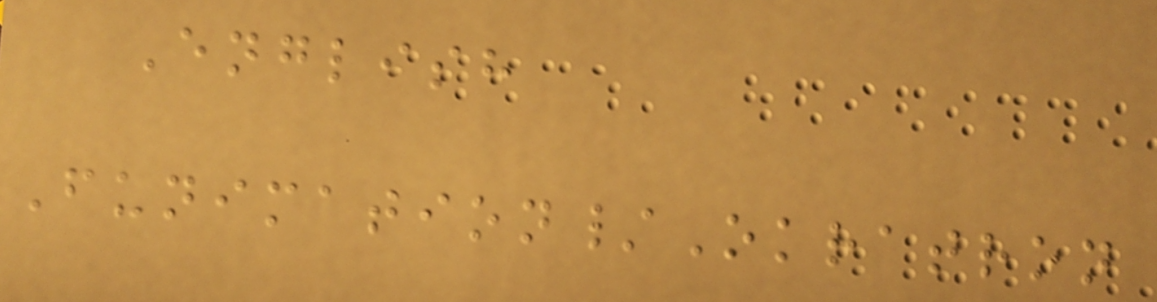English
Funimation/Okratron
